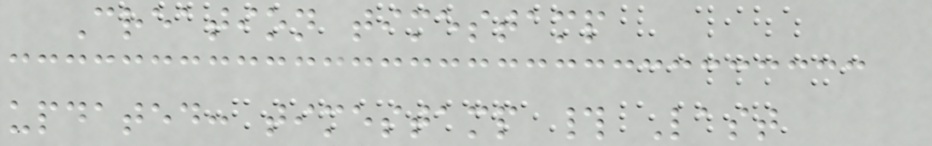Creation timestamp
updated: timestamp # Last
